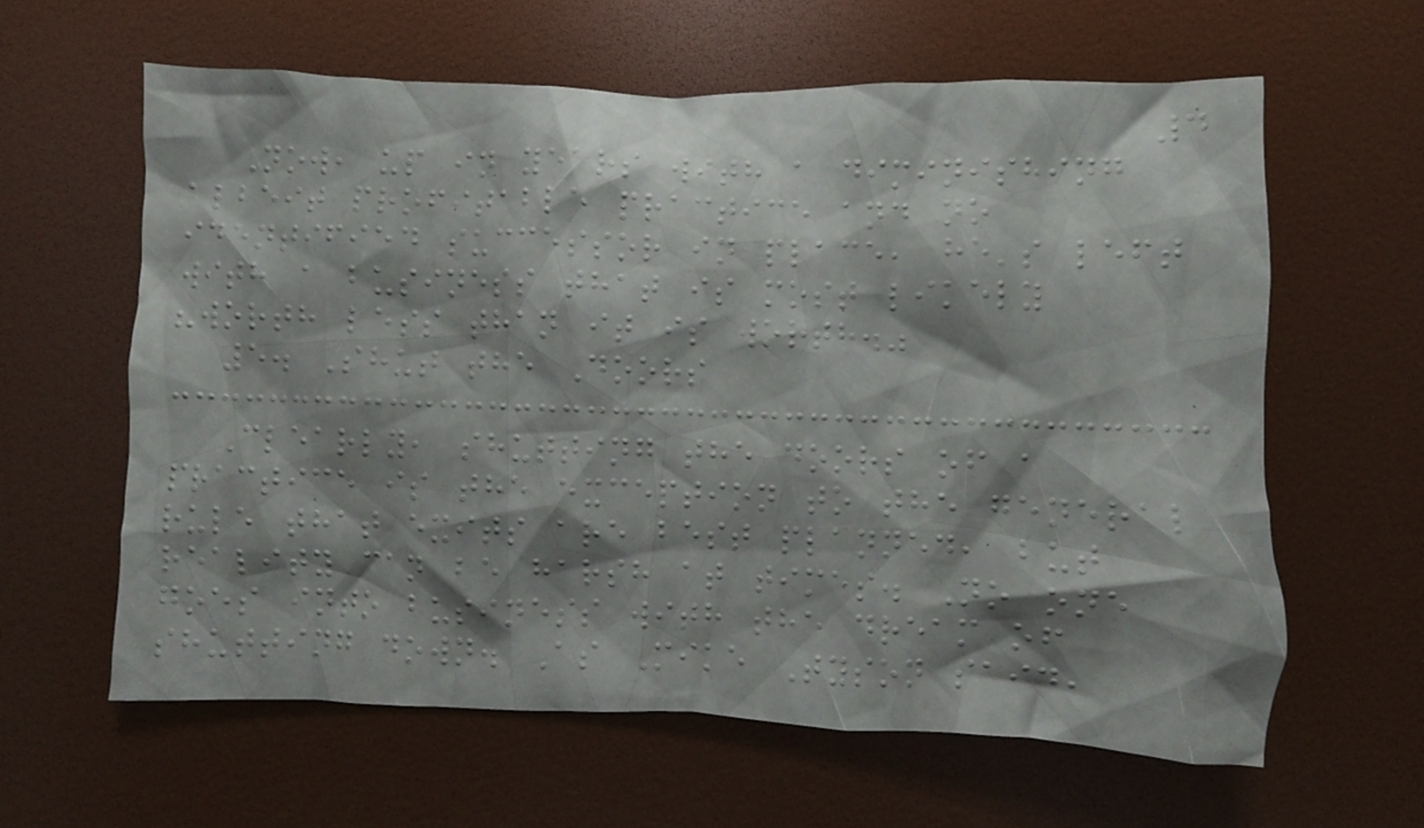4
Now, up in years with a diminishing
albeit profitable practice and no
identified successor in place, he's left
with a business that is most likely
"worth less than it is worth."
5. Shut the Doors
Clearly, shutting the doors of a
practice is the exception to the general
rule that exits are best planned, but
reality can be harsh at times. No one
goes into business with the dream of
shutting down. As Mike Tyson said,
